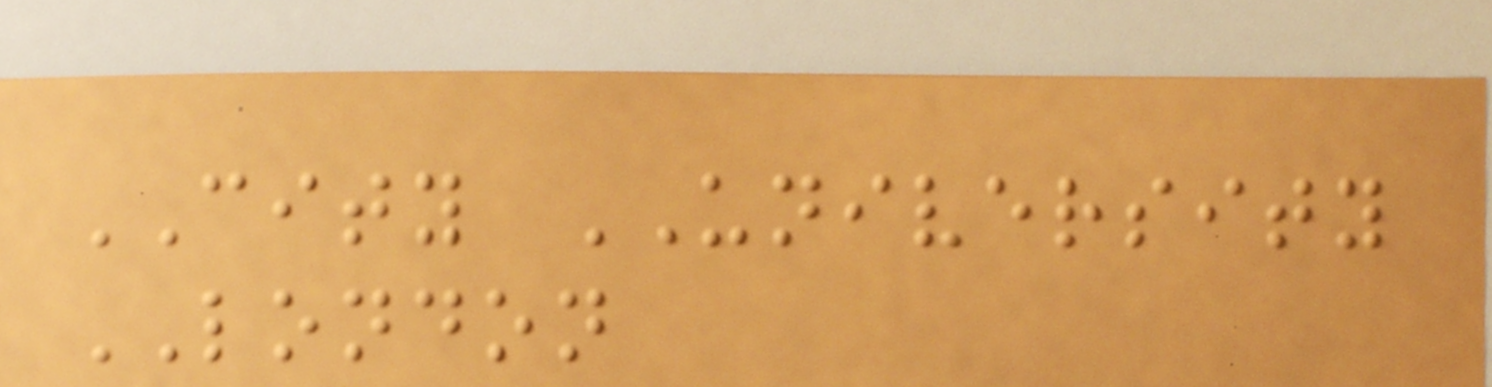CITY UNIVERSITY
LONDON
